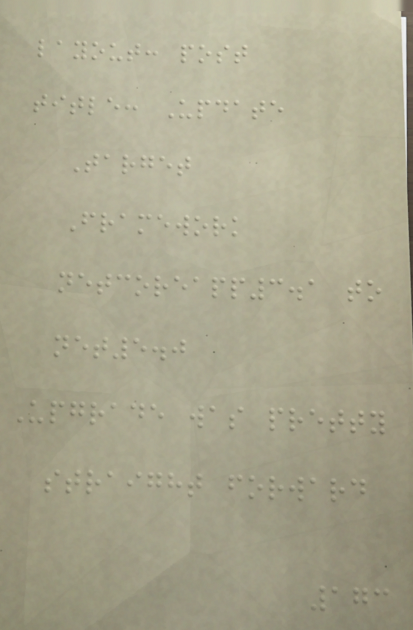layout: post
title: Update
Target
Framework
netcoreapp3.1 to
net5.0
Upgrade was pretty
straight forward
173
